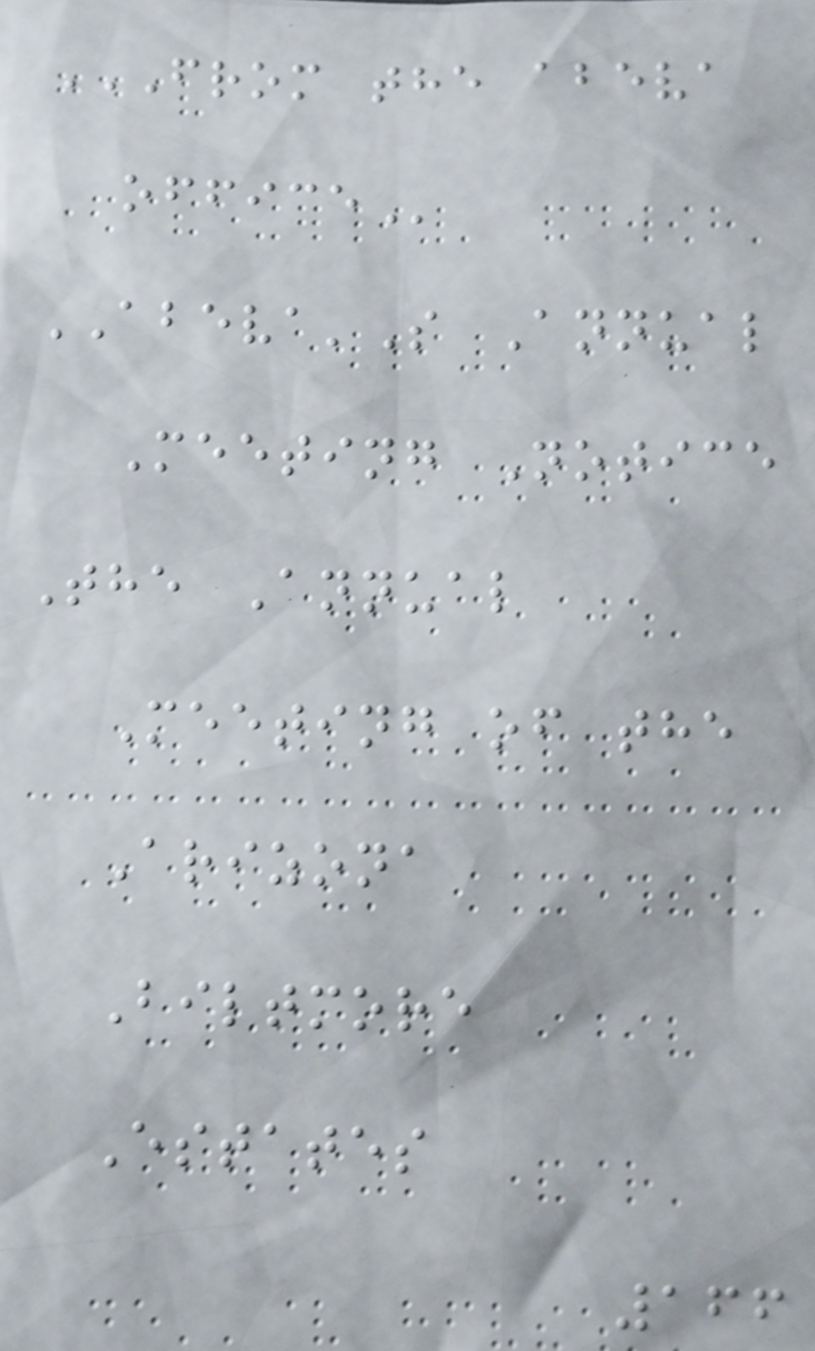FROM THE ABEVA
OFFICE
ABEVA'S Annual
Meeting Notice
The Annual
Meeting of the
Arizona
Biltmore
Estates
166
